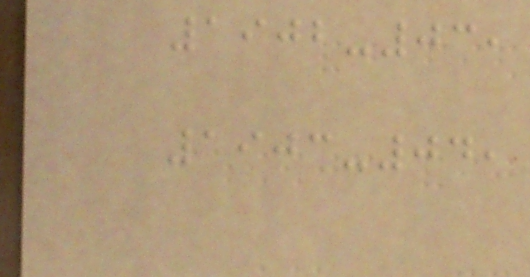1902-03,
1903-04,
